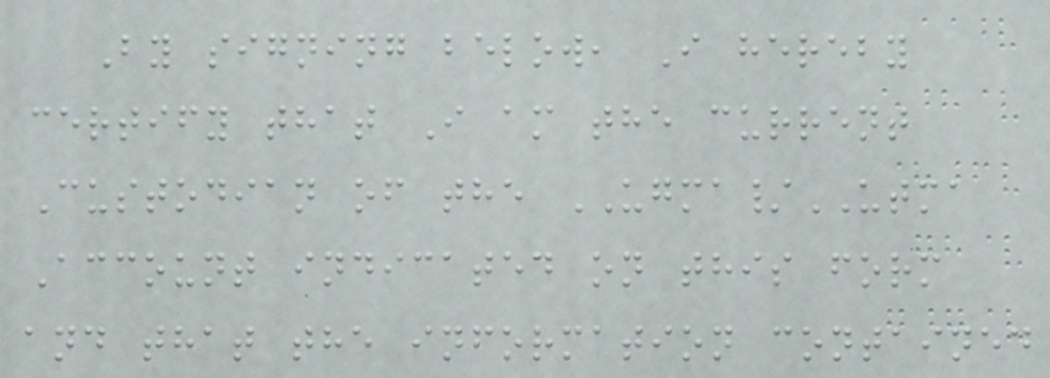By signing below, I hereby
certify that I am the current
Custodian of the UGMA/UTMA
Account indicated on this form
and that the information contained
